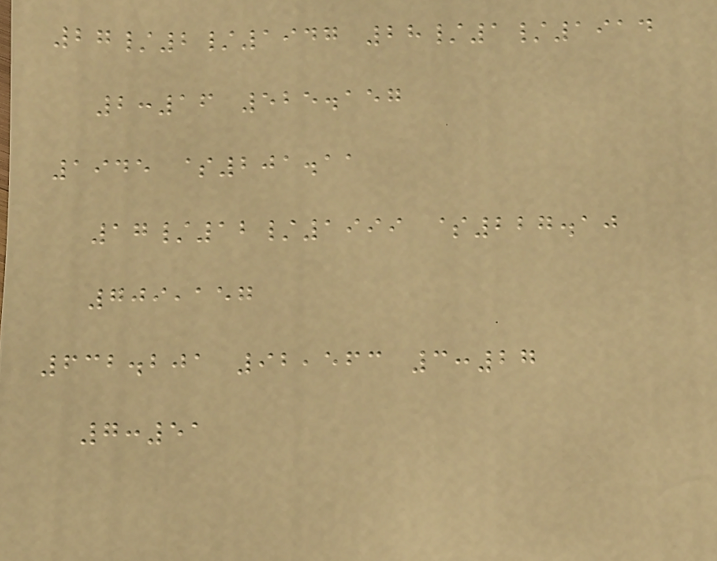27/2/1947 28/1/1914
2:16 525.157
1945 $201.11
17/12/1999 $227.10
709,157
632.201 92,563 3:27
7:51
